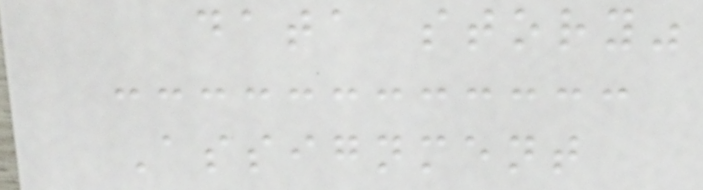data story"
Assignment
